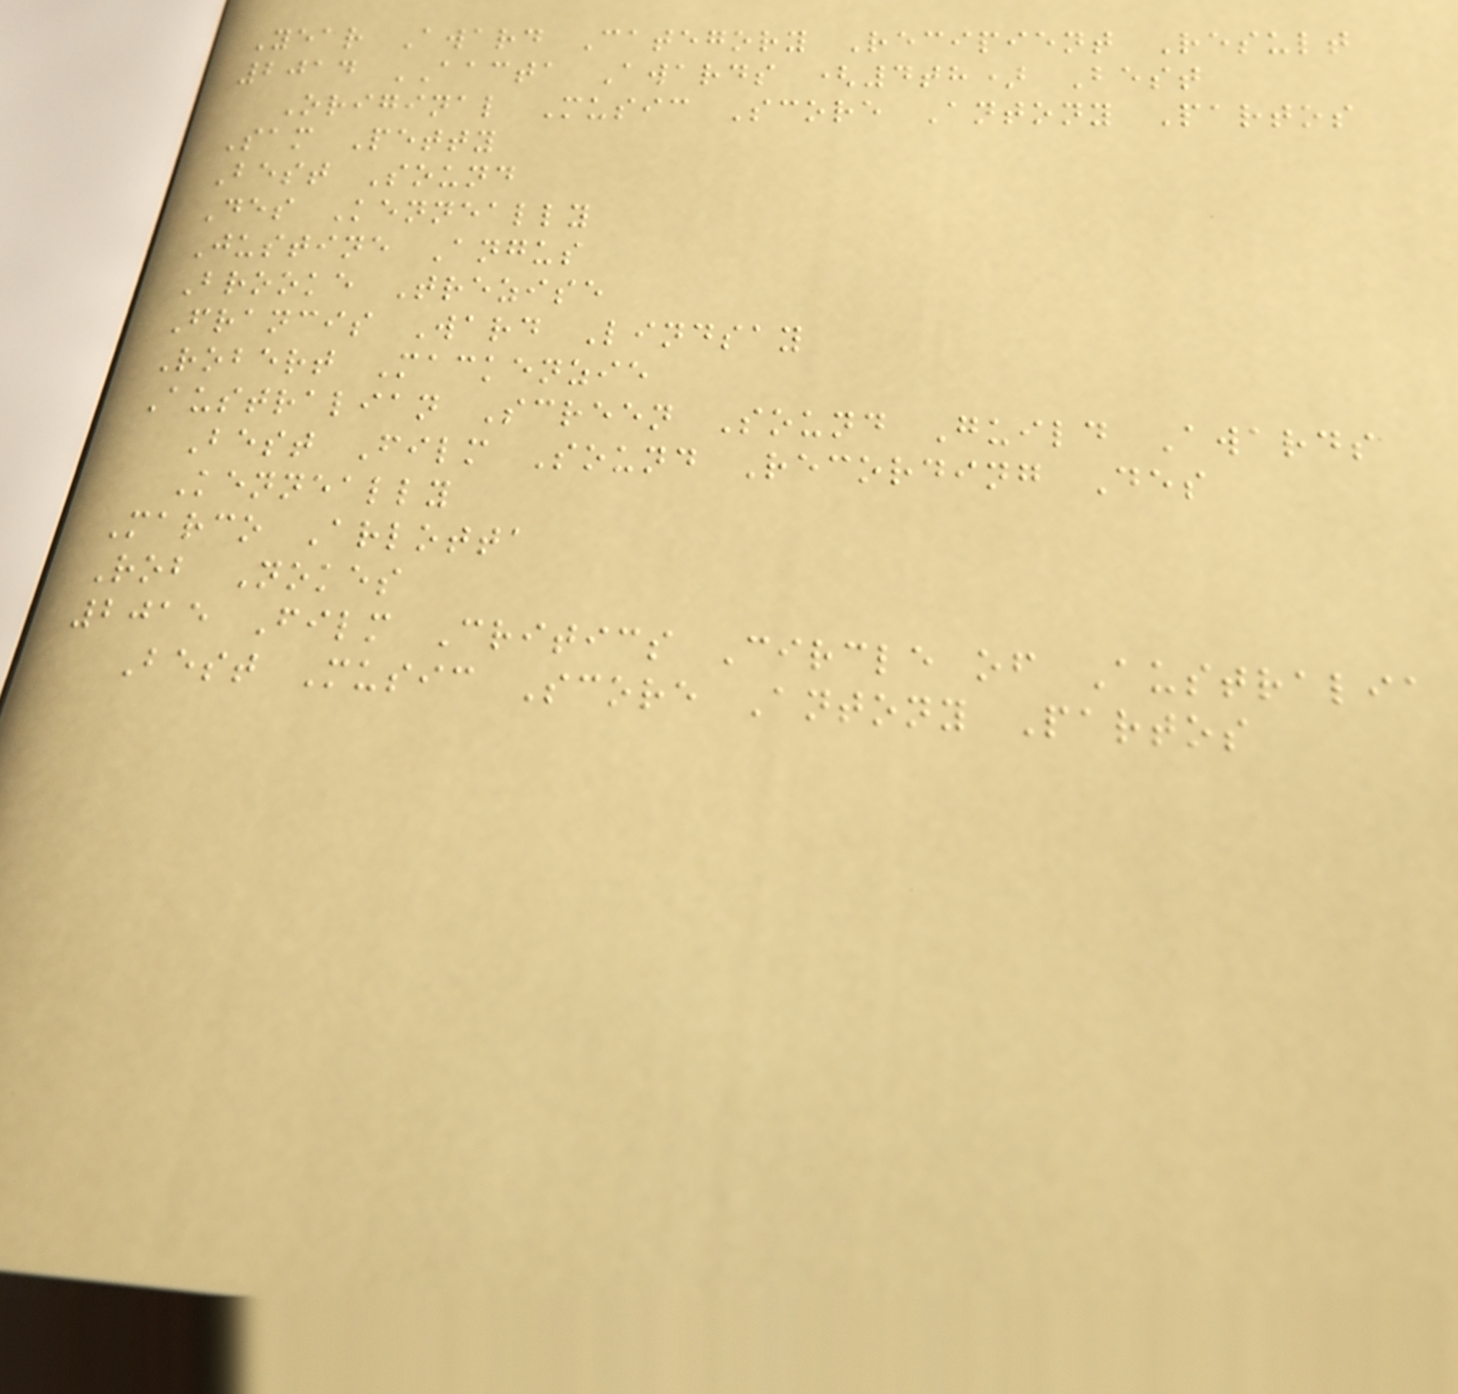Year Award Category Recipient Result
2014 AACTA Awards (4th) Best
Original Music Score Antony Partos
Sam Petty
Best Sound
Des Kenneally
Justine Angus
Brooke Trezise
Francis Ward Lindsay
Robert Mackenzie
Australian Screen Sound Guild Awards
Best Film Sound Recording Des
Kenneally
Marco Arlotta
Rob Nokes
2015 Film Critics Circle of Australia
Best Music Score Antony Partos
